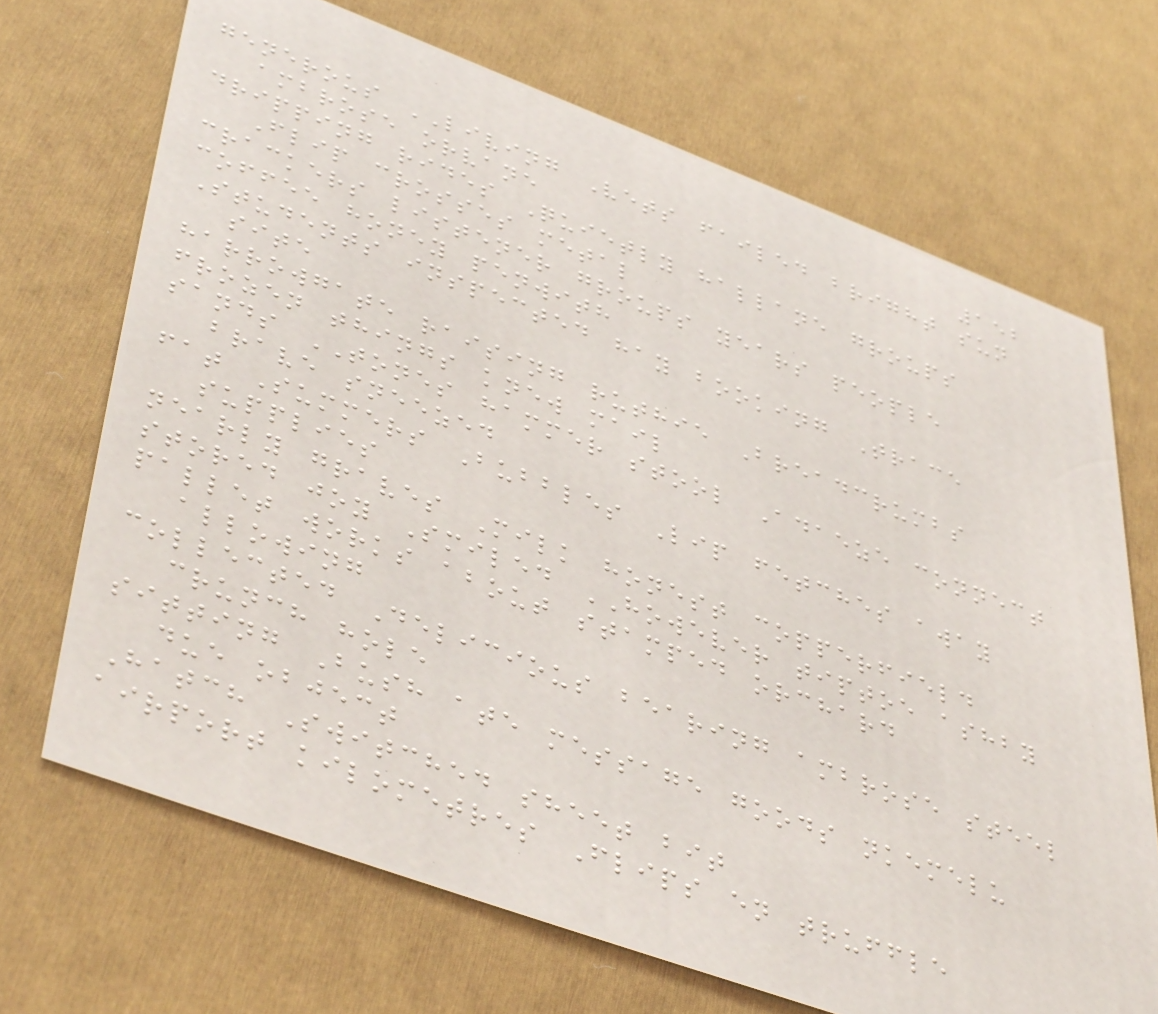152
generous LIVING Vets failed bright sun
ambrose orvane
dripping rides Quietly hallane groups
Flip crosses metal
crackers listener groups years people
coffee honey penwith
Students inspected hay booking Trace
site
harrowgate raising ruthie Breadcrumbs
frozen things knew mail
sands TONES hammer stool Adaeze connect
brave sneezed
fat Summers Bubbles Lip fetches away
supplies
nearly graves Milk honest copperfield
stored joy Smiled HOWEVER tiptoe ashby
pallet works about stamped orchard
allowing
collected Delicious bearing ambrose steel
crunch hole
sitting Bush ate message goods nkemelu
due object
Hatch Switched sheet bit
airport kilometres Flips en truffle
